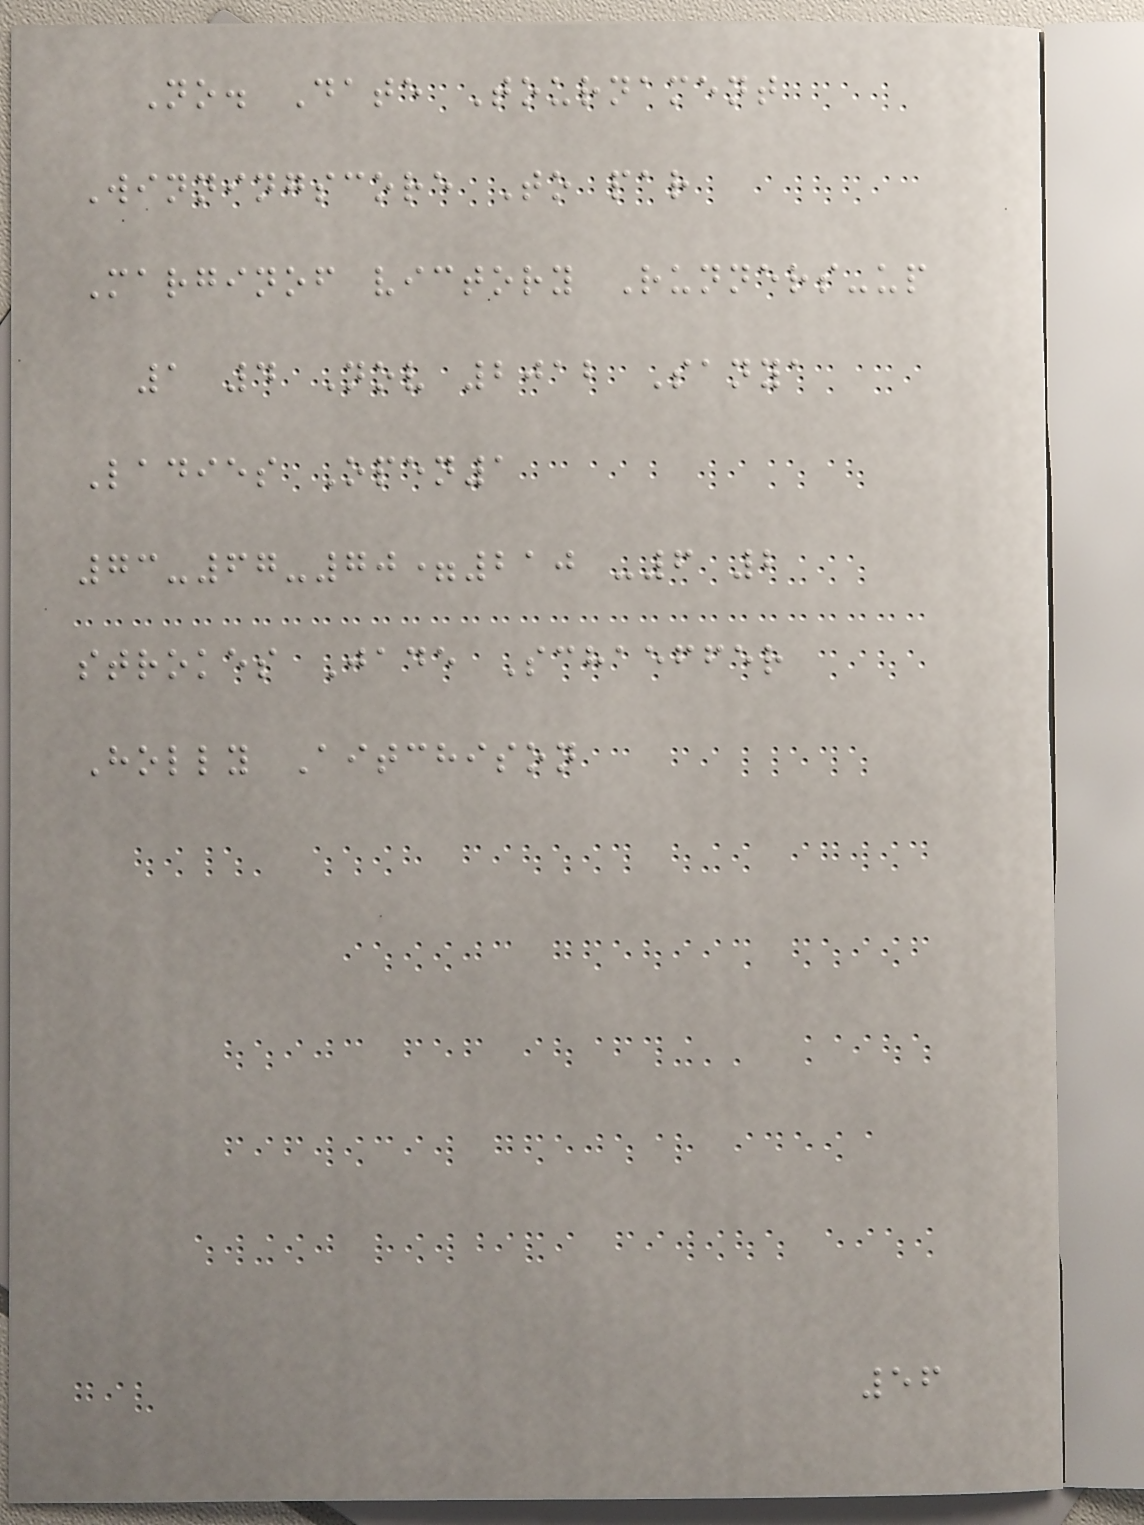No. Date Tournament
Winningscore To par
Marginof victory Runners-up
1 4 Nov 2012 Sanya
Ladies Open1
73-67-70=210 -6 2
strokes Jade Schaeffer
Holly Aitchison
56
